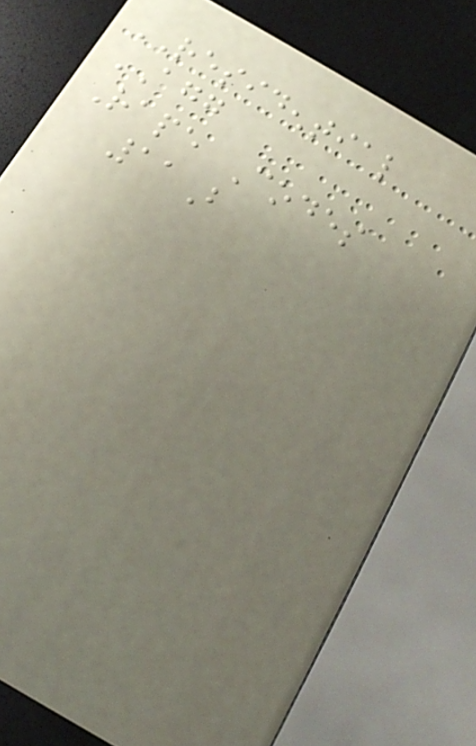RESIDENTIAL
AGG
Rape Codes
11B
